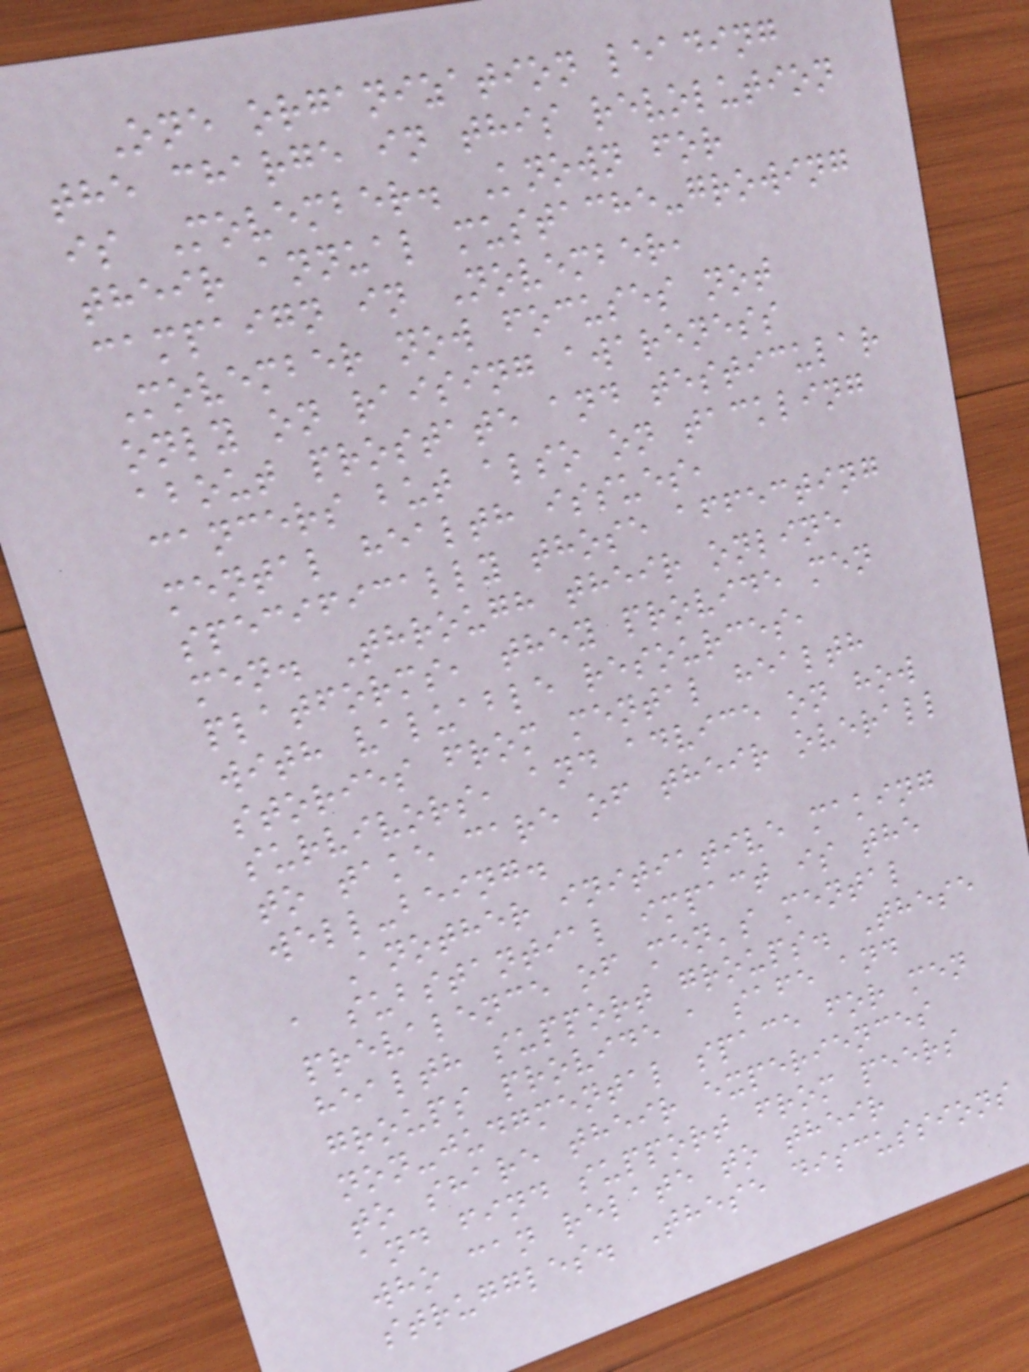One organization leading
the charge in this revolution
is Movember. Known for
their annual mustache-growing
campaign in November,
Movember now focuses not
only on raising awareness
about prostate and testicular
cancers but also on tackling
mental health issues,
specifically those affecting
men. Through their online
platforms, they provide men
with valuable resources,
stories from mental health
survivors, and advice on how
to take care of their overall
well-being.
Another initiative making
a substantial impact is the
prevalence of men's mental
health support groups. These
groups provide a safe and
non-judgmental space for men
to share their experiences
and find support from peers
who can relate to their
struggles. These discussions
